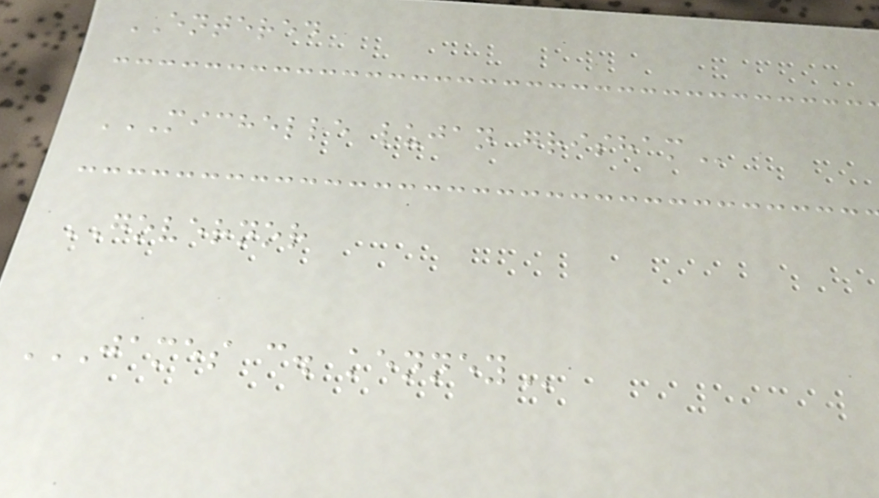ENTERED
MICHELLE LUJAN GRISHAM
GOVERNOR
JAMES C. KENNEY
